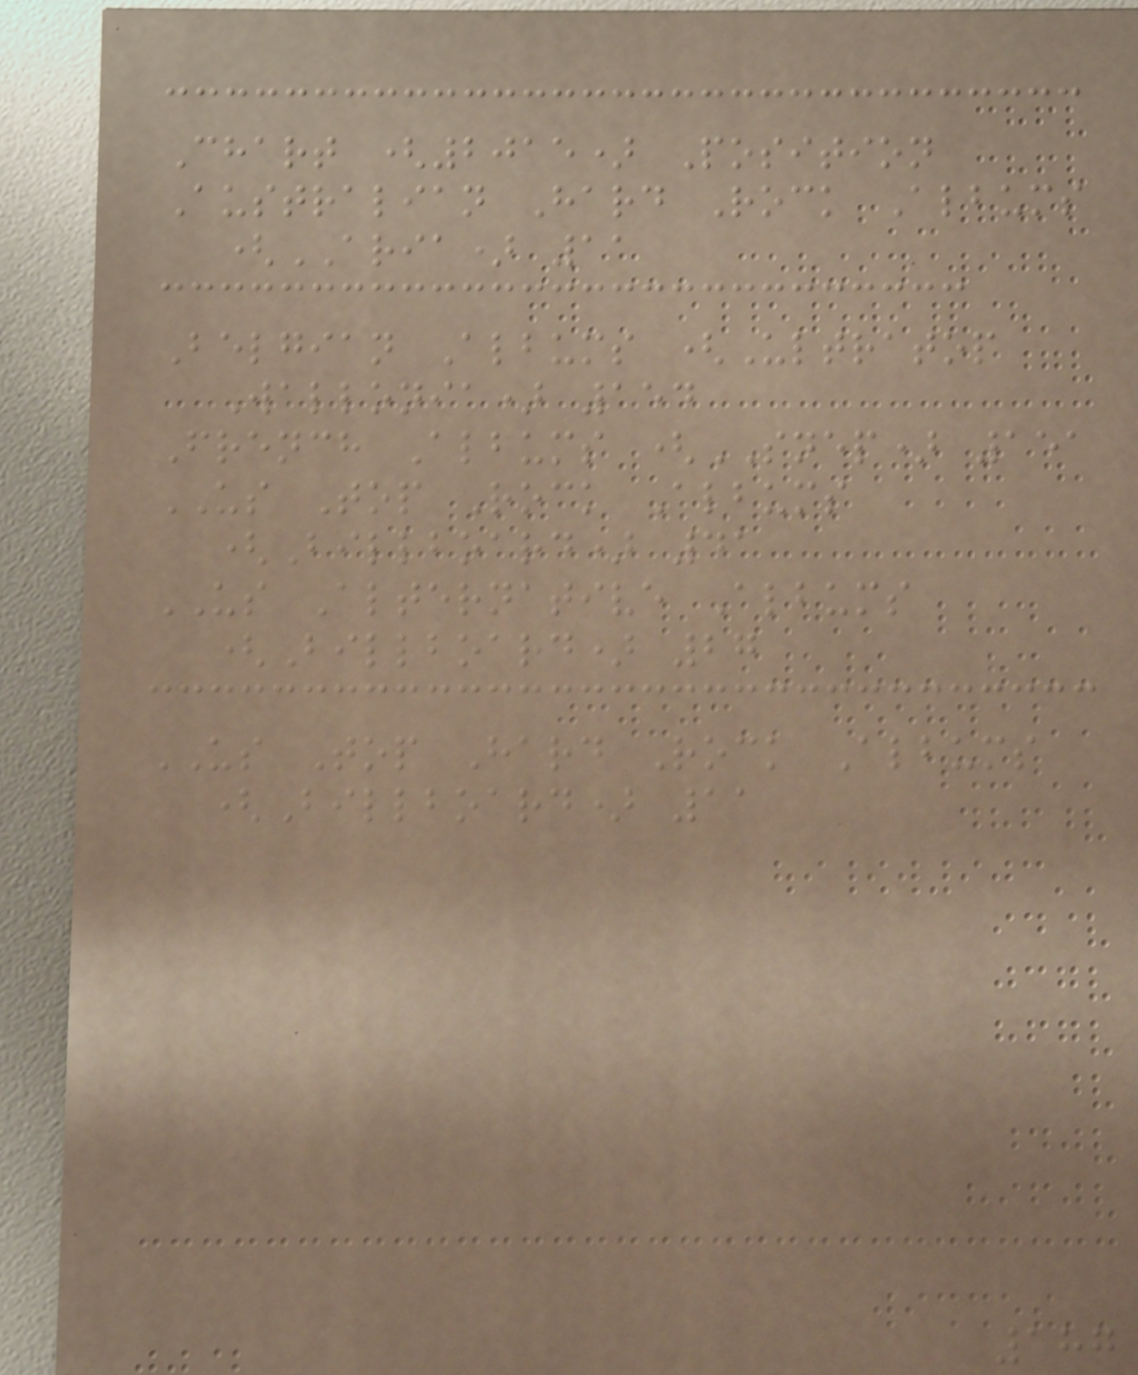Chart (2015) Position
Australian Hard Rock Albums
(ARIA) 11
Belgian Albums (Ultratop
Wallonia) 154
French Albums (SNEP) 151
US Top Rock Albums
(Billboard) 41
US Alternative Albums
(Billboard) 27
US Top Hard Rock Albums
(Billboard) 11
187
